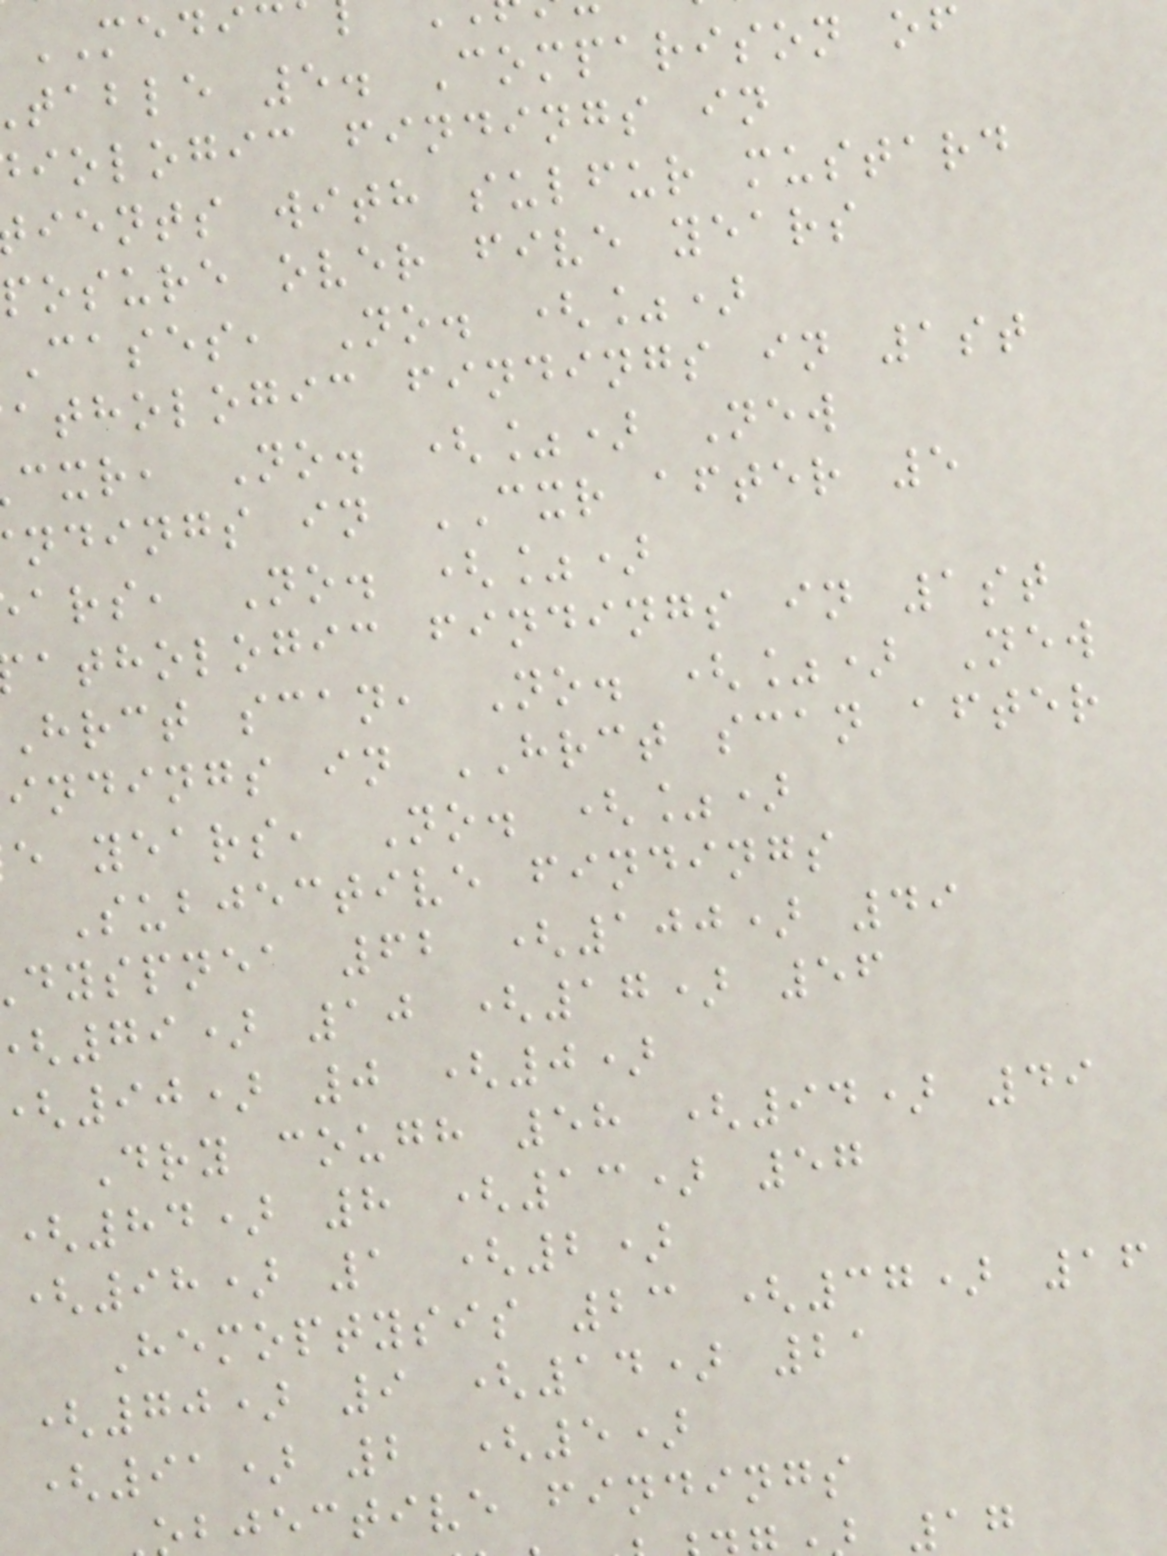MEDIC
table 5. Comparison of
iologic findings in
ients with sulfur mustard
posure over five years
Cases, No. (%)
athologic findings in 1st
cxr, No. (%) New
ndings in CXR after 5
ars, No. (%)
athologic findings in 1st
hrct scan, No. (%) New
indings in HRCT scan after
e years, No. (%)
Subjective findings
dyspnea 62 (100) 49
79) 10 (17) 56
90) 0 (0)
Dry cough 58 (94) 49
(84) 8 (13) 57
(98) 1 (2)
Hemoptysis 23 (37) 16
(70) 9 (14) 21
(91) 2 (5)
bjective findings
